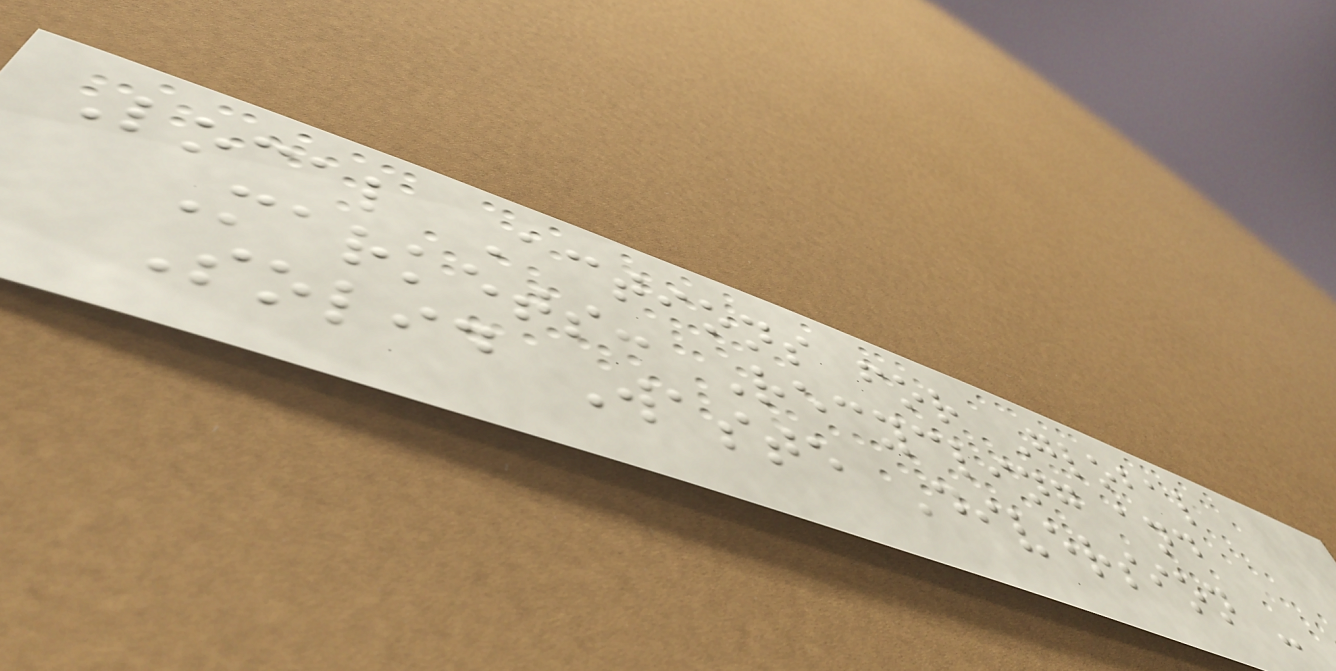Local Actions for Global
Markets: Recycling and
Solid Waste Diversion -
